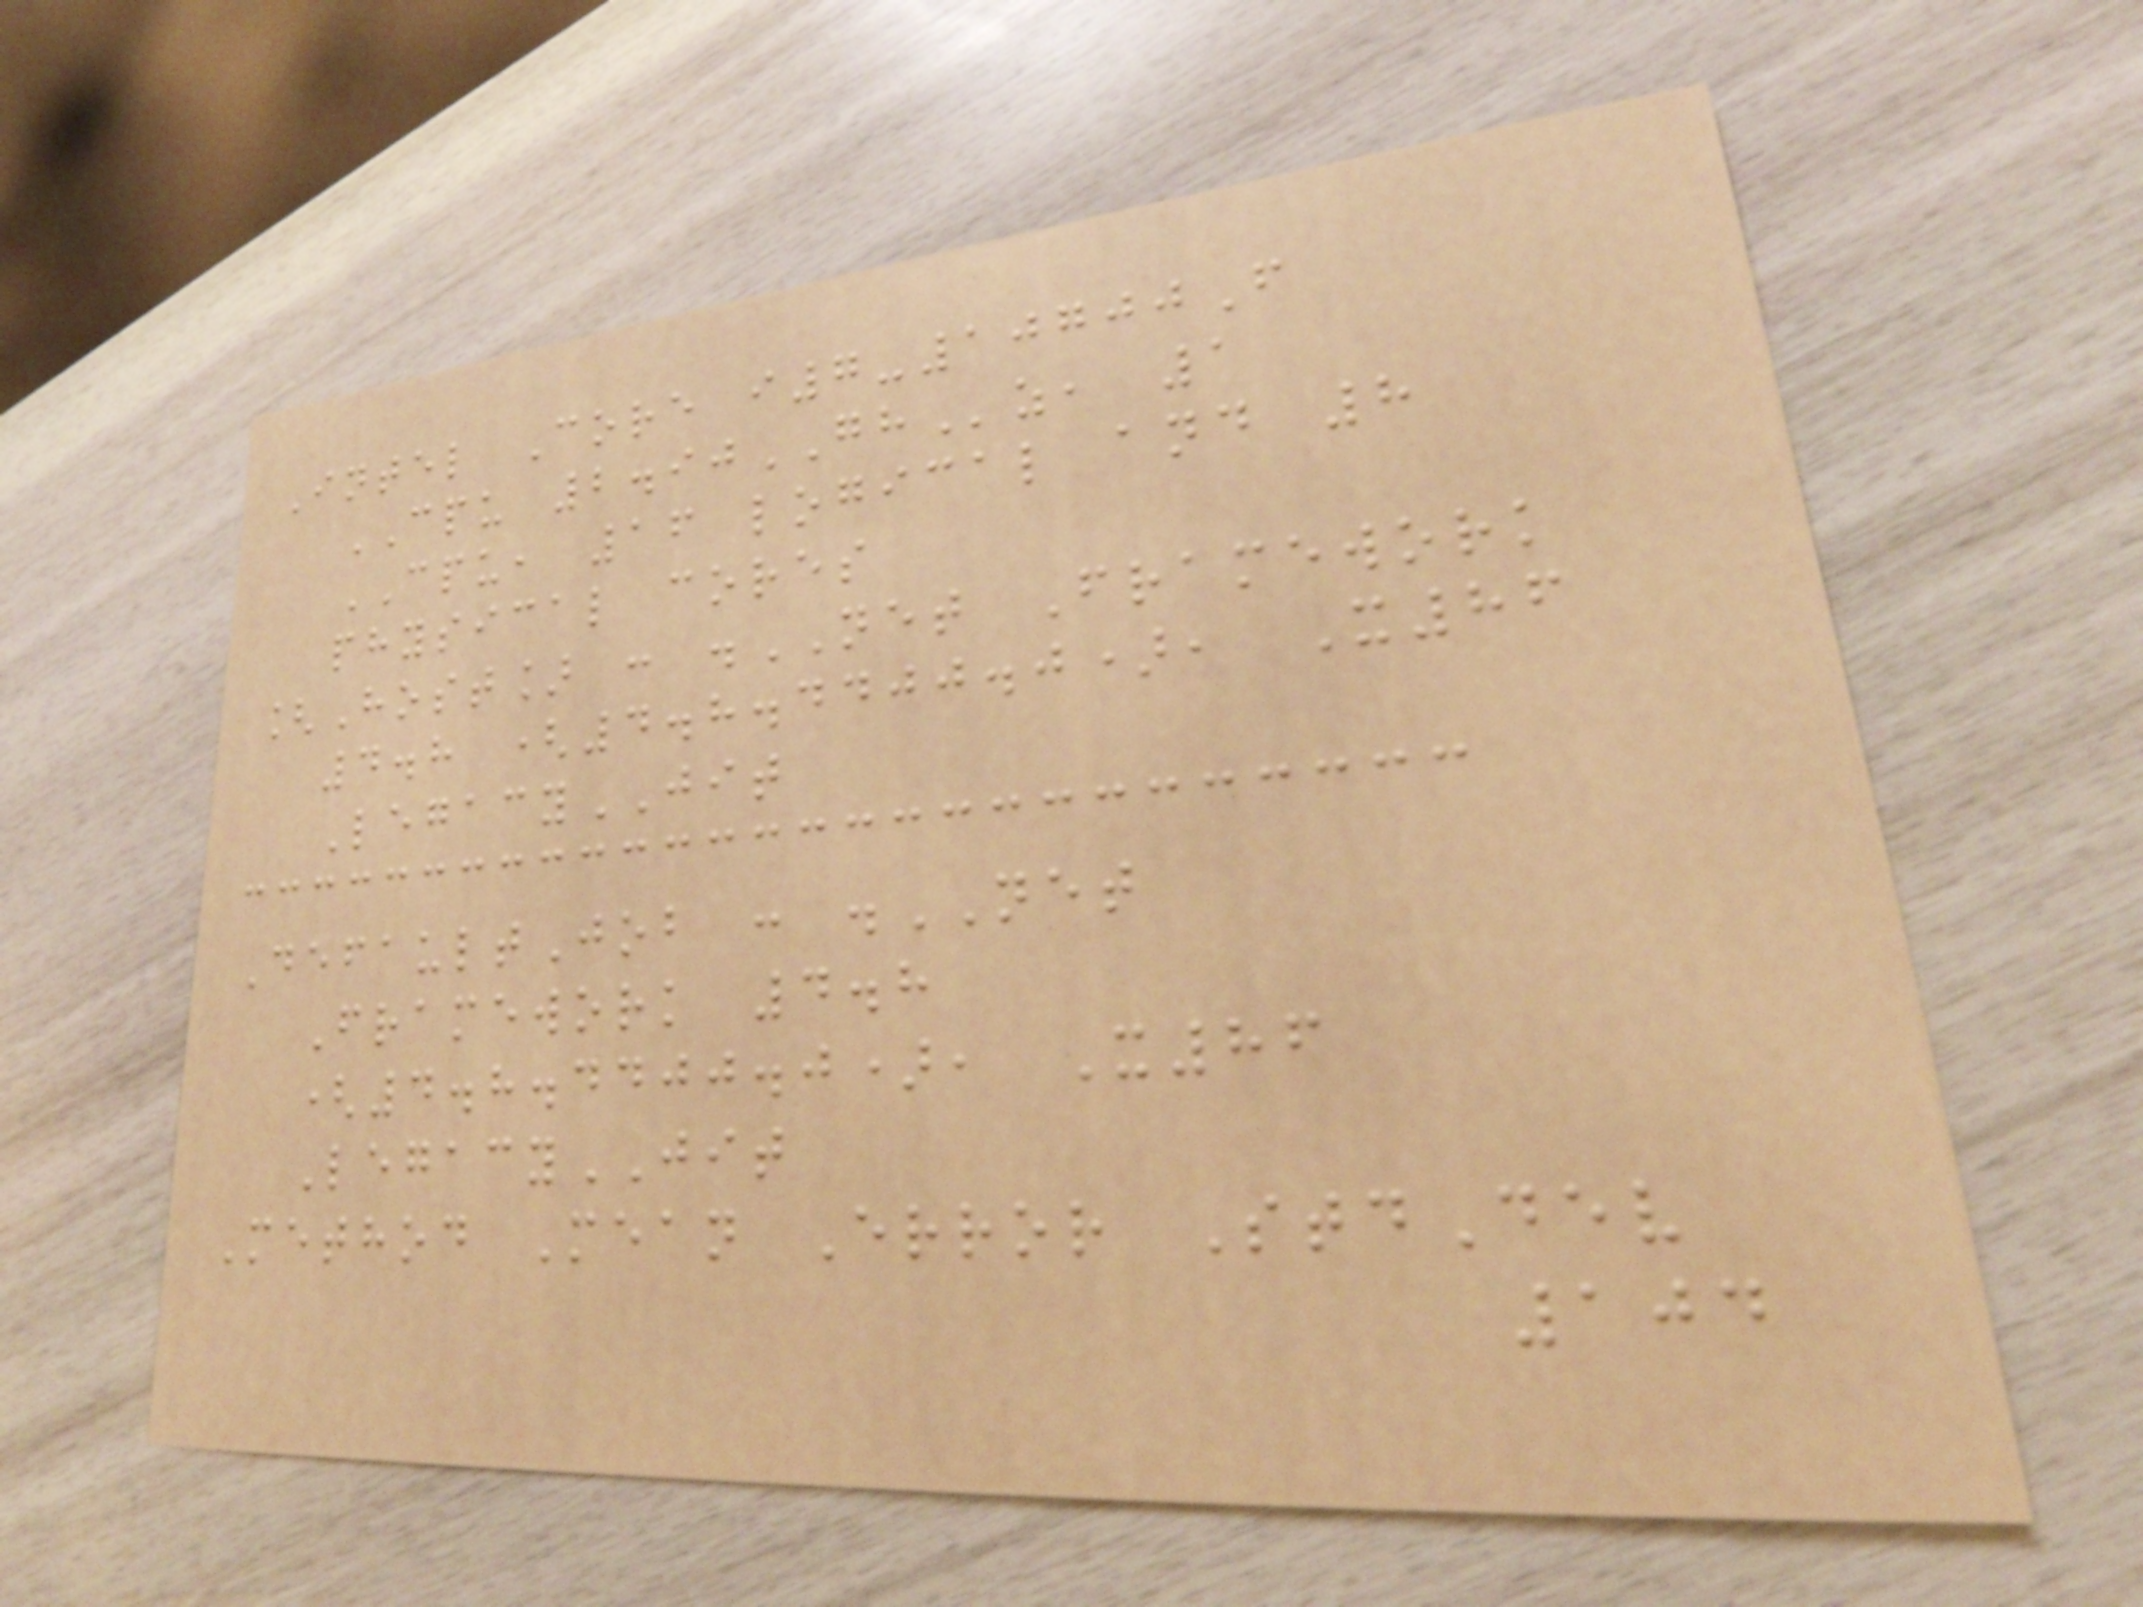Intel Core i7-10700F
CPU 2.90GHz, 1
CPU, 16 logical and 8
physical cores
[Host] : .NET Framework
4.8 (4.8.4400.0), X86
LegacyJIT
DefaultJob : .NET
Framework 4.8
(4.8.4400.0), X86
LegacyJIT
Method Mean Error StdDev
104
